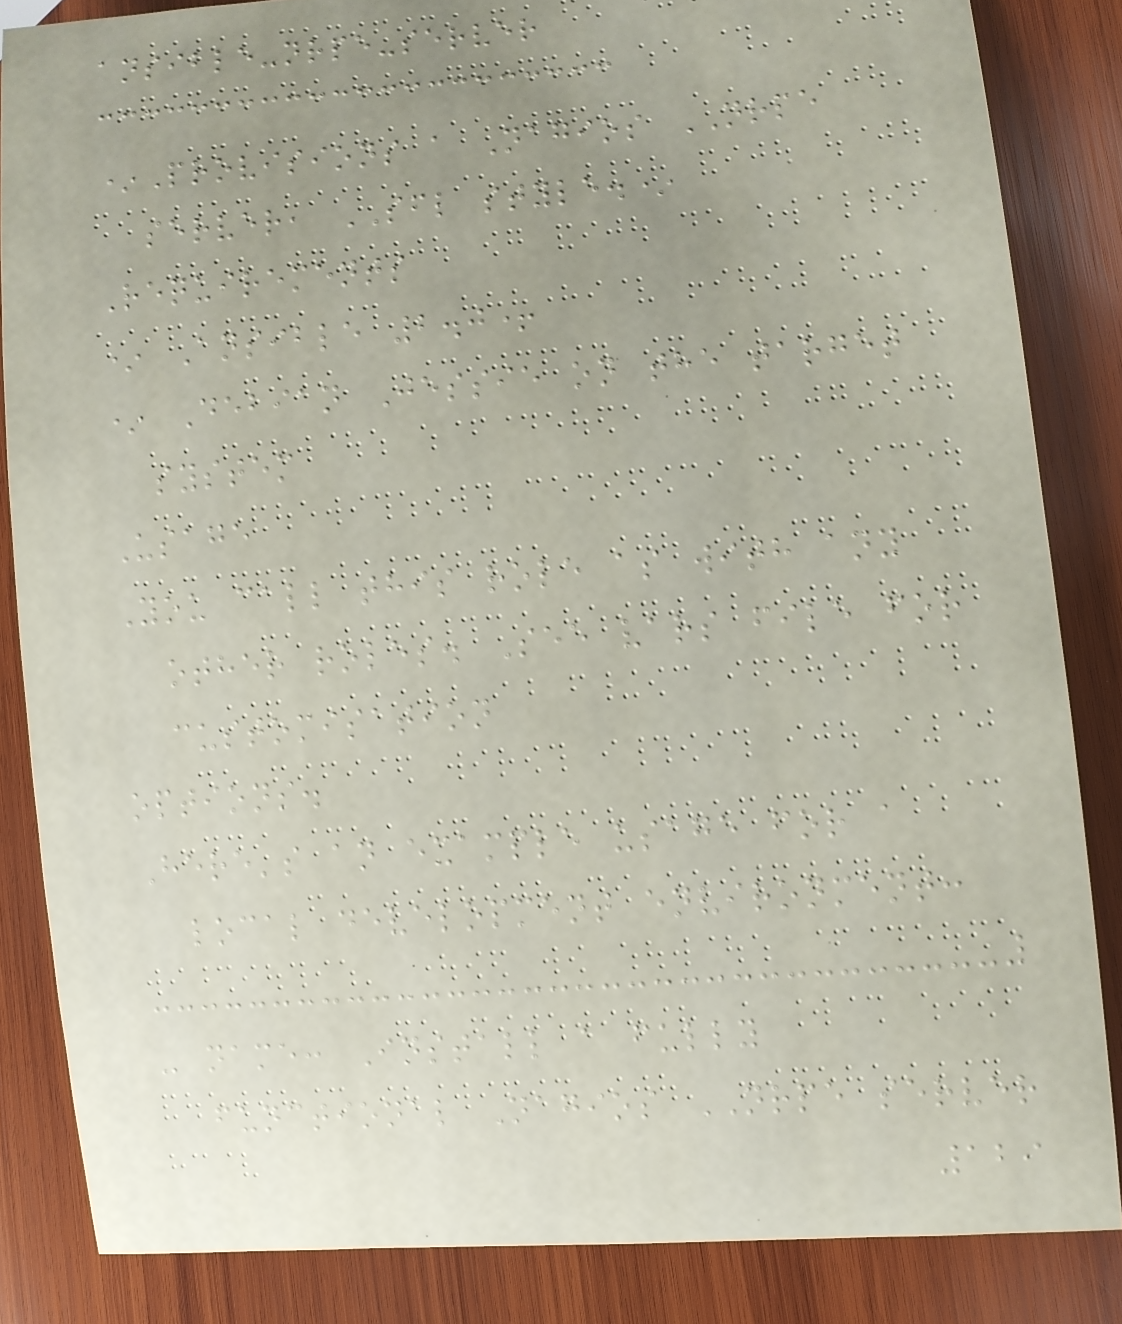ansible-nrpe-server
*Provisions a Nagios NRPE
server, SFL style.*
Requirements
* Ansible 2.0+
* Debian Jessie on the target
system
Usage
You call this role as with any
other roles. See vars file for
customisation
options.
Here's an example usage for a
local development environment:
- name: Install a fully
functional Nagios NRPE server
129
